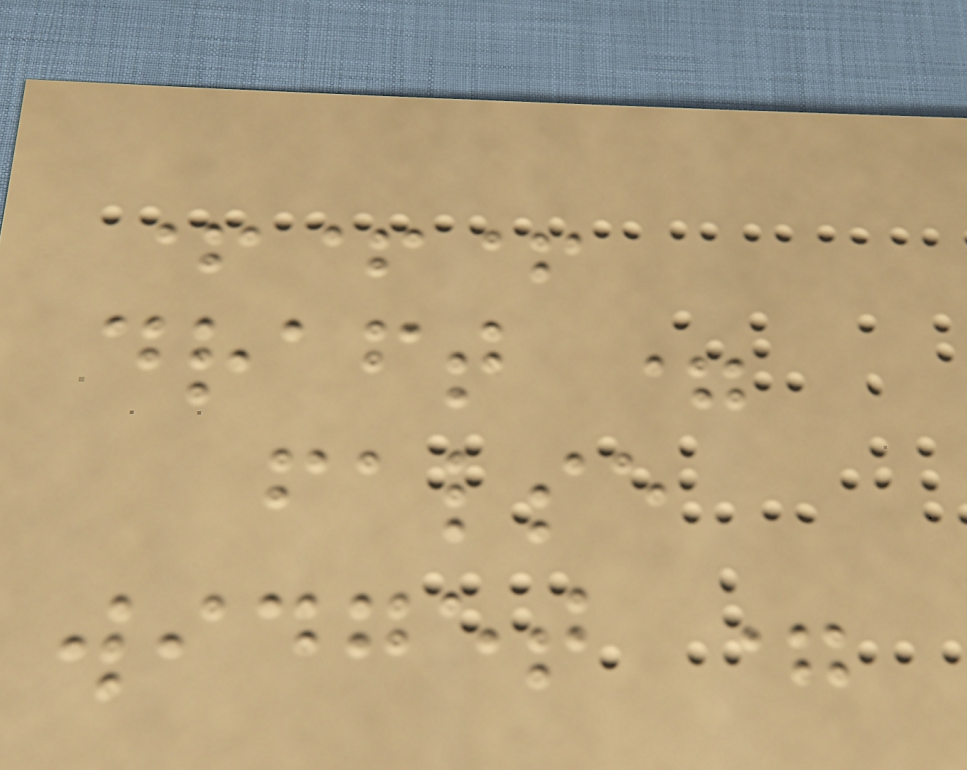+++
draft =
false
widget =
